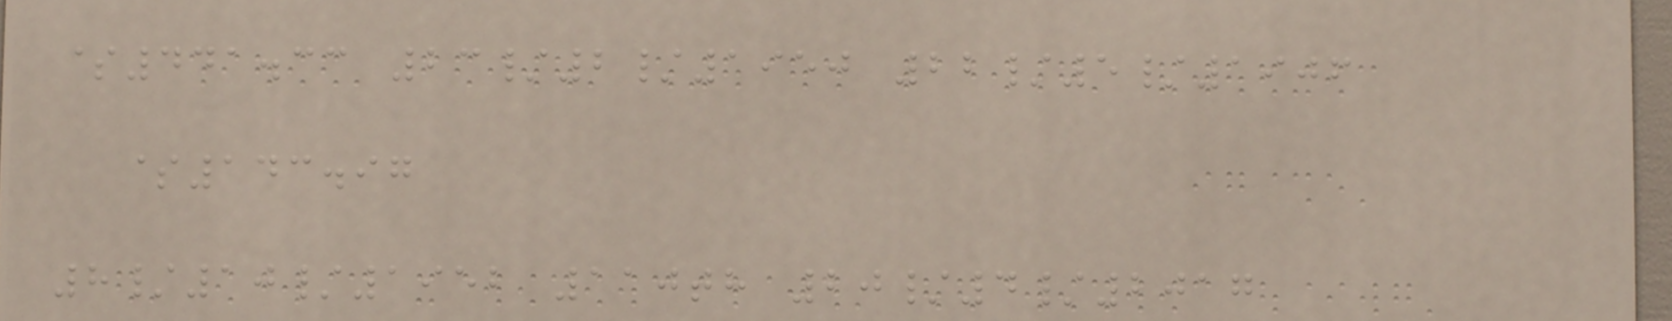$441.33 23/2/1950 22/5/1906
$143.97
8/10/1952 110th 20/4/2017
